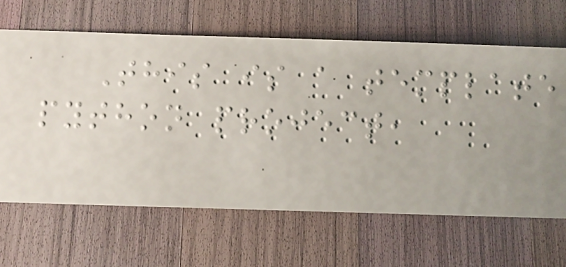This is a template
python project,
